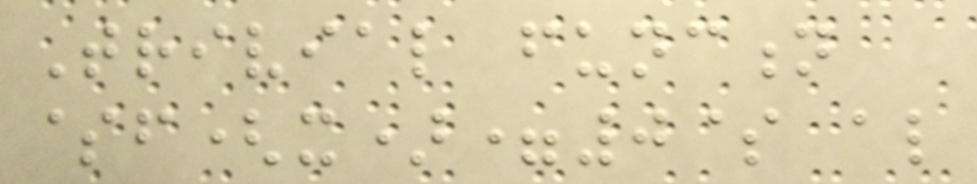Trivial function
$f(x)=0$ also
